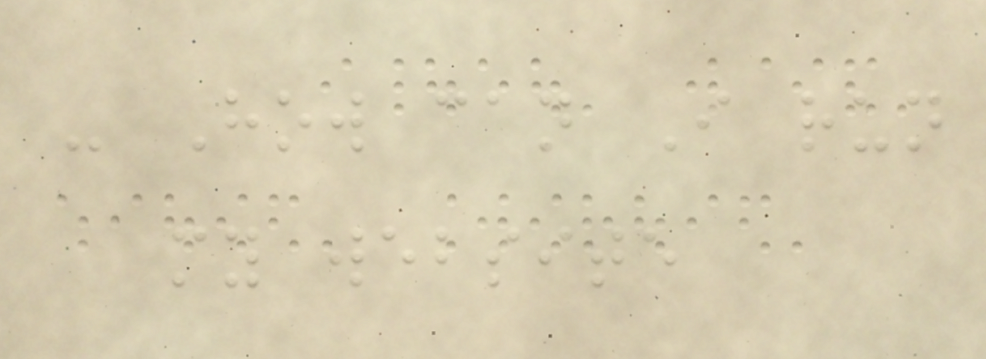- How can I run
my website
